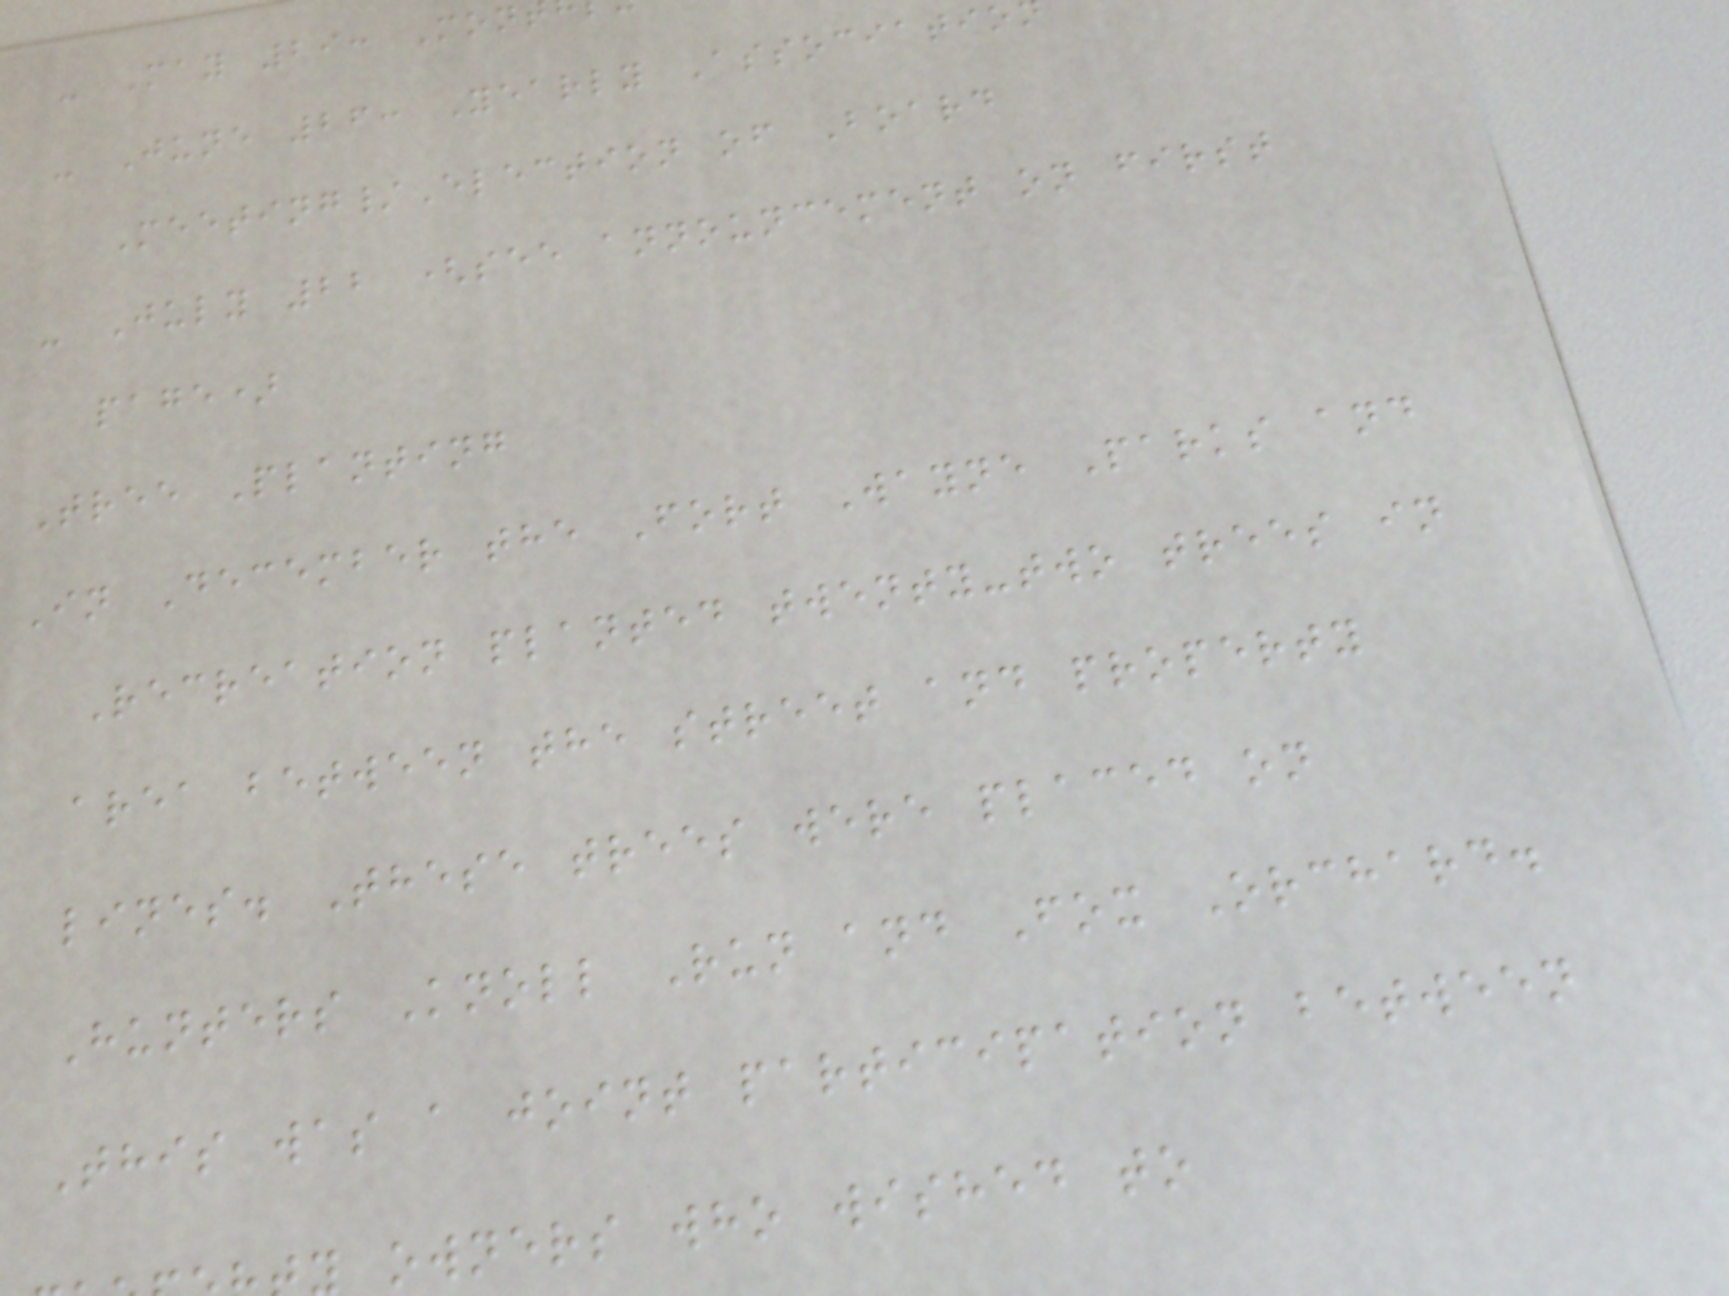- May 29: Mon
- June 26: Yearly Associatio
Meeting/Election of Board
- July 22 (see announcement on first
page)
Tree Planting
In December the Fort Wayne Parks and
Recreation planted twenty-two trees in
area between the street and property
lines. These trees were placed on
Hunters Knoll Run and Fox Orchard.
This was a joint participation between
owners who wished to
